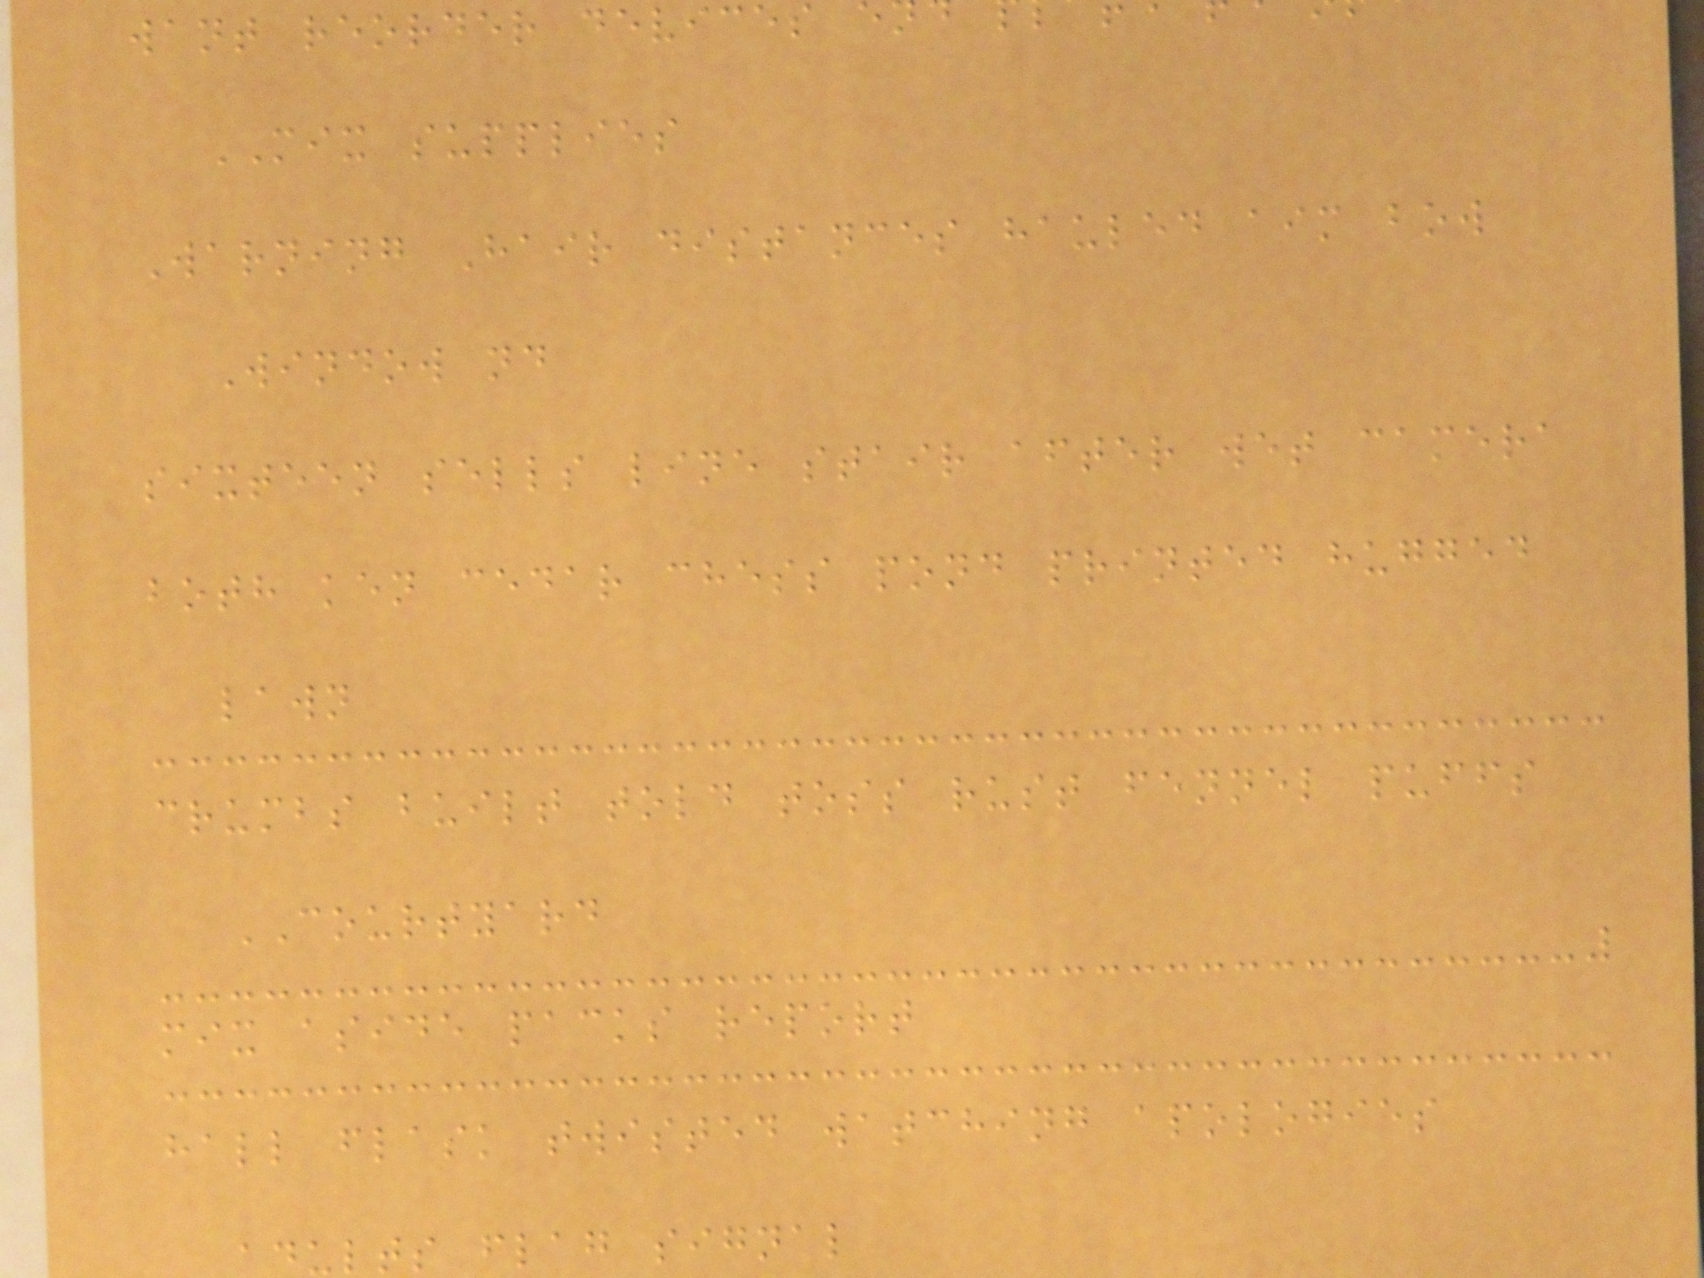want reorder devices
MIX supplies
Warning Hair distances hauled aim bow
Window nd
sixteen sells line stair after wet camera
both ken cedar chess pond printed hugged
lawn
crumbs built told toss rust fennel puffs
COURTYARD
mix aside packs report
hall flask twisted watching apologies
dults flag signal
